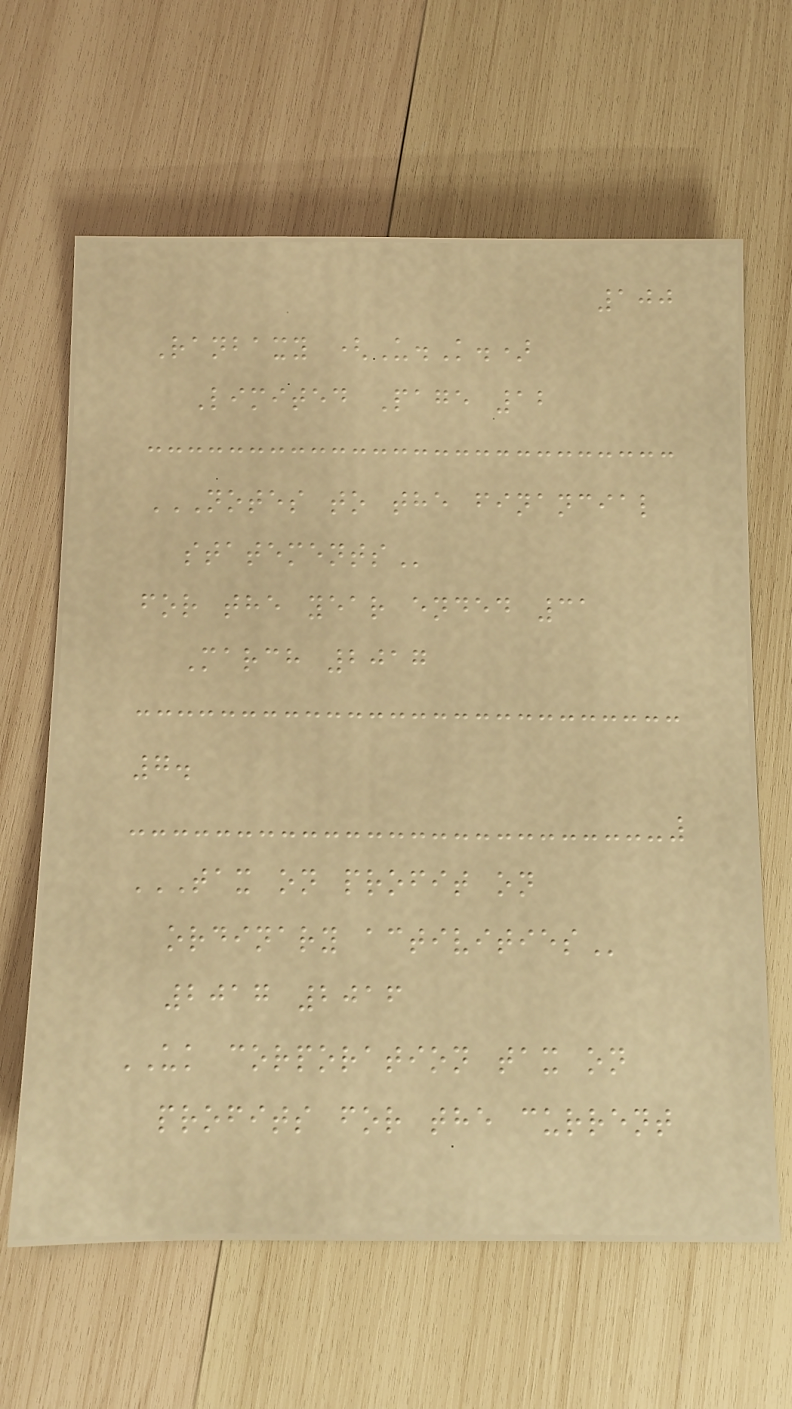100
Ranbaxy (U.K.)
Limited Page 12
NOTES TO THE FINANCIAL
STATEMENTS
for the year ended 31
March 2017
7.
TAX ON PROFIT ON
ORDINARY ACTIVITIES
2017 2016
UK corporation tax on
profits for the current
